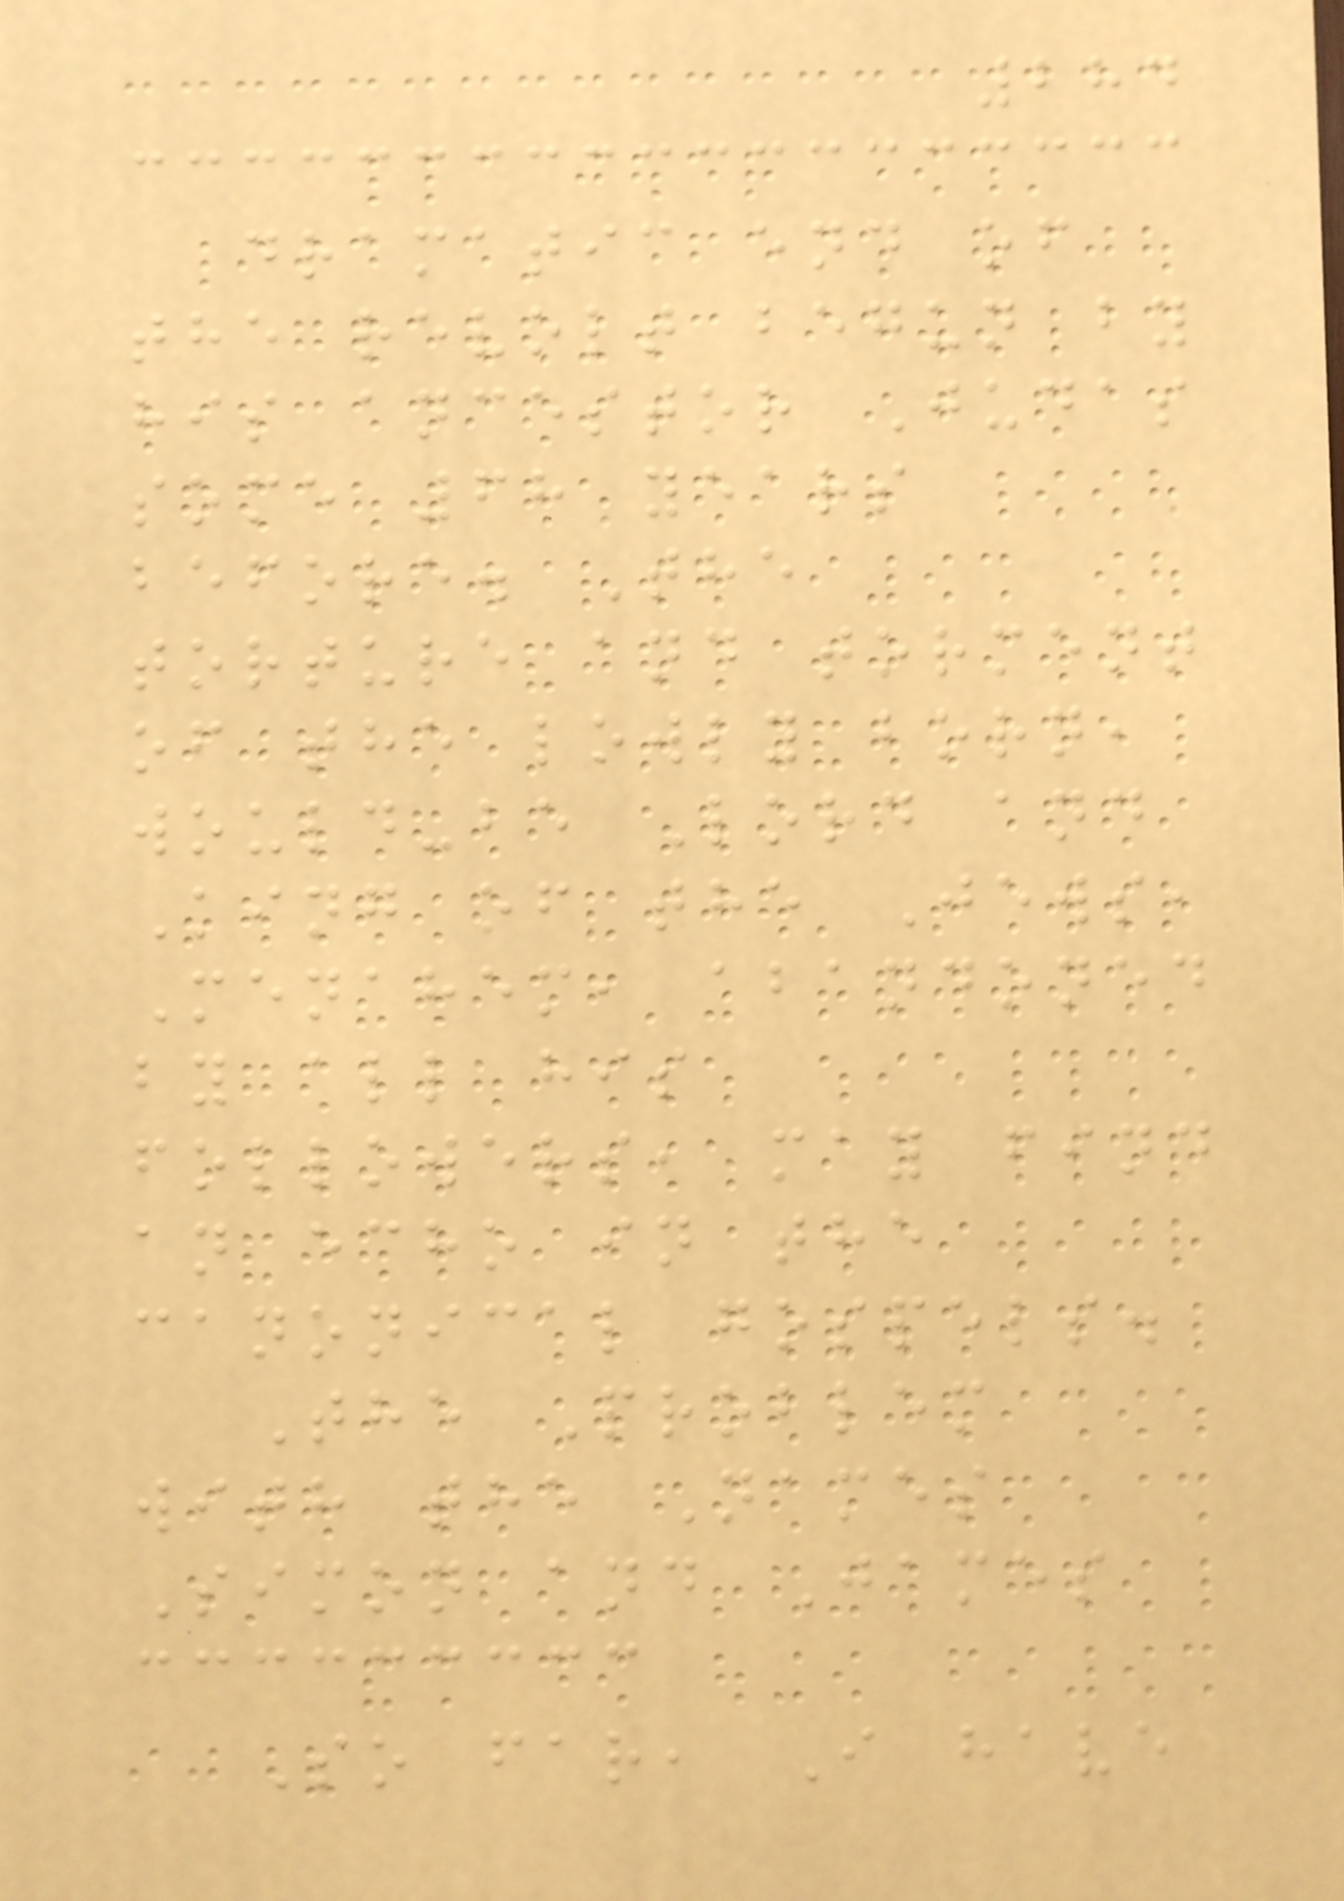284
dramatic end of
the revolt begun by
his ancestor Judas
some 68 years
before. The
torture and torment
of the lowly born,
would-be Lord and
King of the Jews,
Menahem, abandoned
by all his
followers, may find
an echo in the
canonical gospels.
The Problem
with the Names
Simon and James
So far, I have
